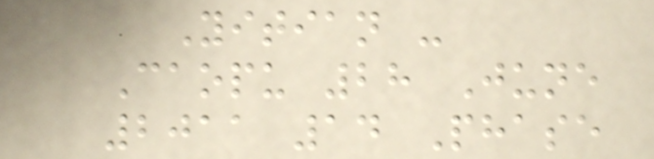Yitian -
Caopu 28 June
2011 14 Phase
